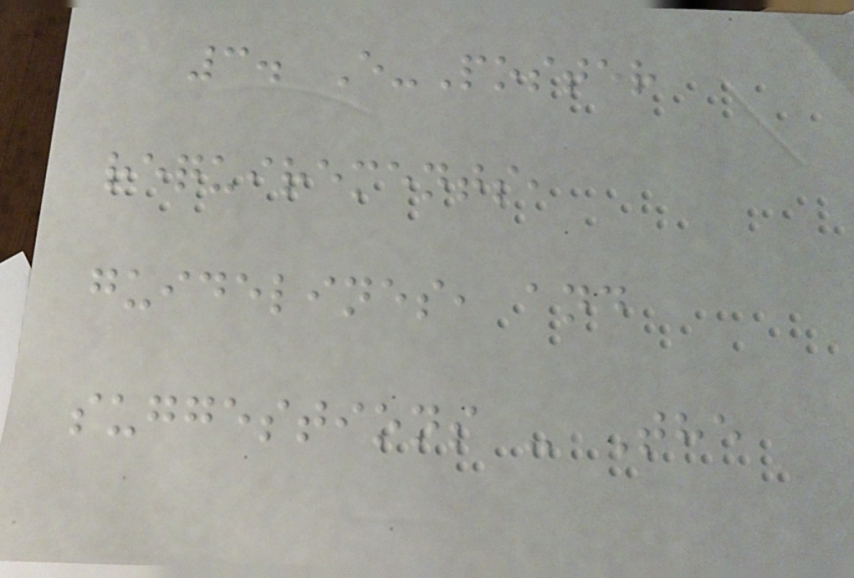3. E-Poster
requirements,
guidelines, and
suggestions - The
